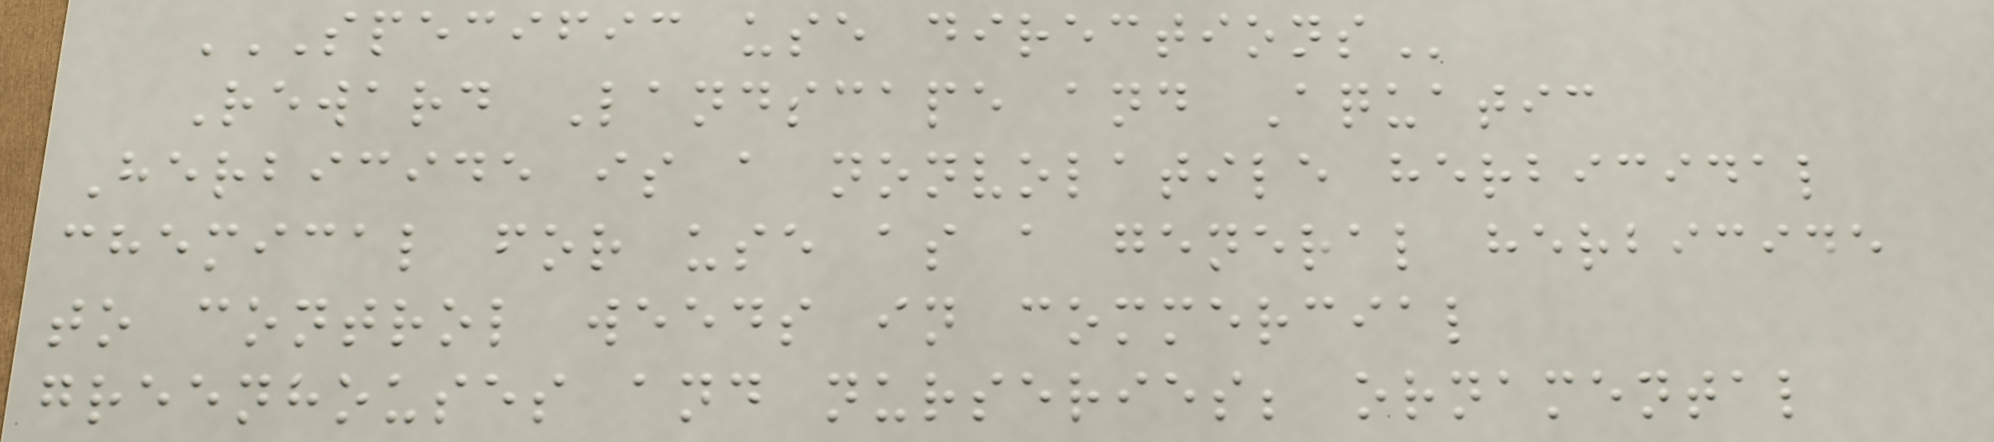SPECIFIC USE DIRECTIONS
Reward Landscape and Aquatic
Herbicide is a nonvolatile herbicidal
chemical for use as a general herbicide
to control weeds in commercial
greenhouses and nurseries; ornamental
